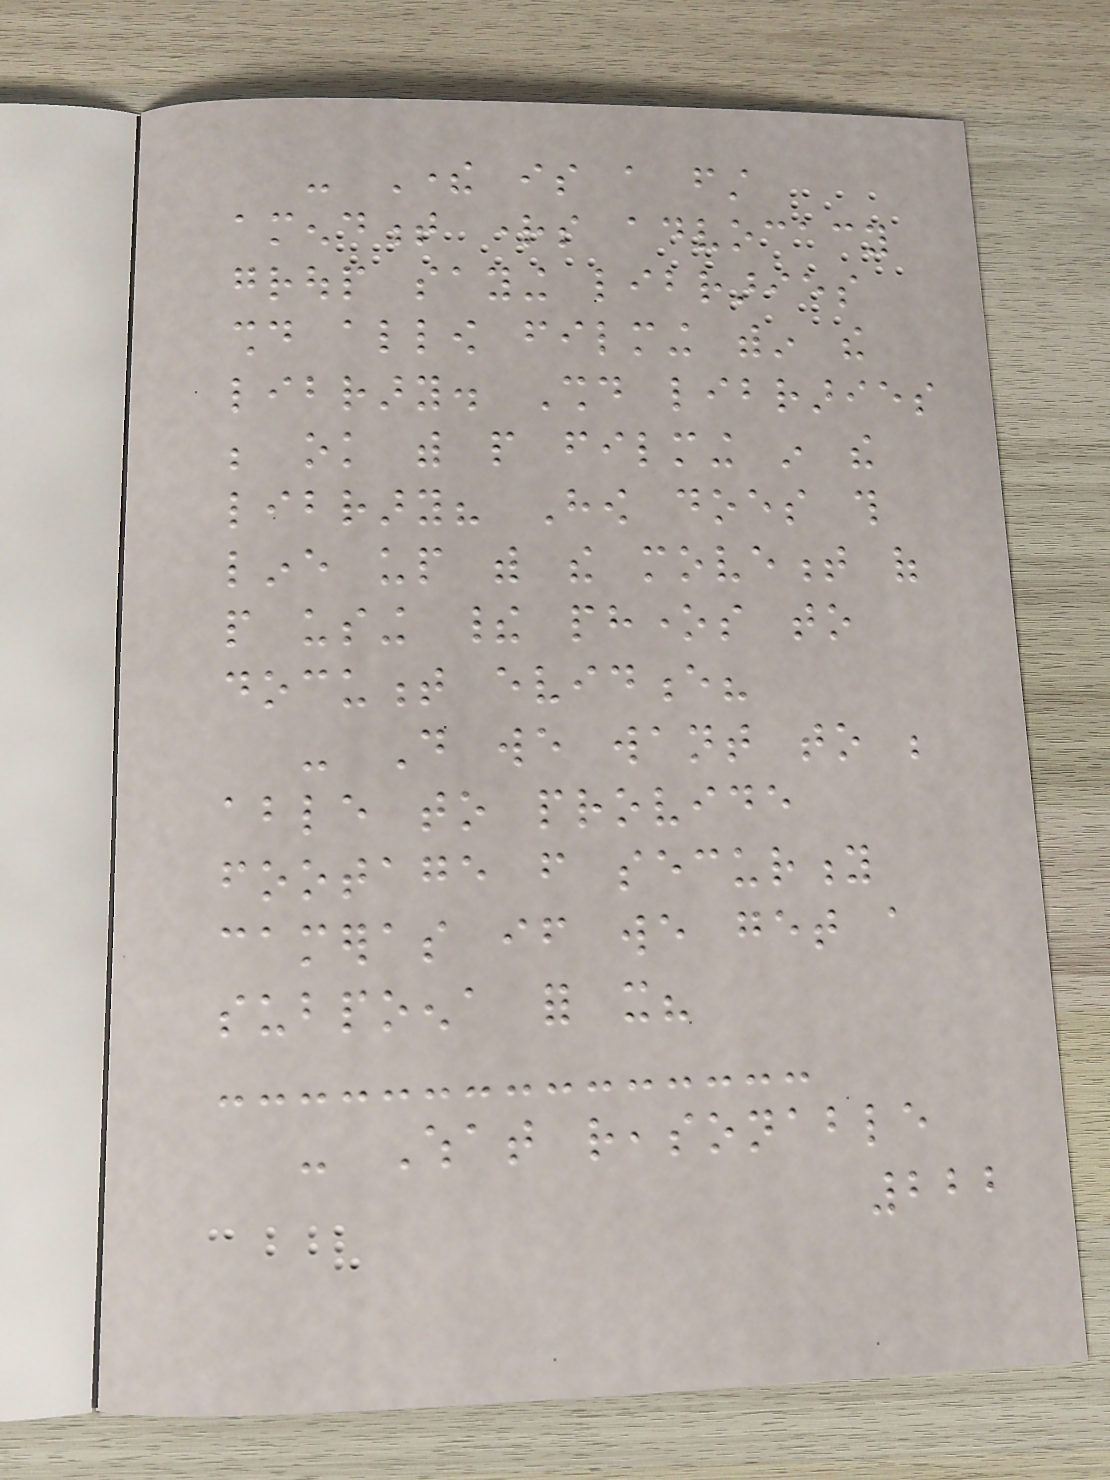- There is a first
amendment rights advocacy
group saying libraries
should allow filming within the
library. Should libraries
be ok with people filming in the
library? How does this
line up with the movement of
people using their phones to
document evidence?
- Do we want to be
able to provide
footage from security
cameras if we get a
subpoena for it?
- What reasonable
222
